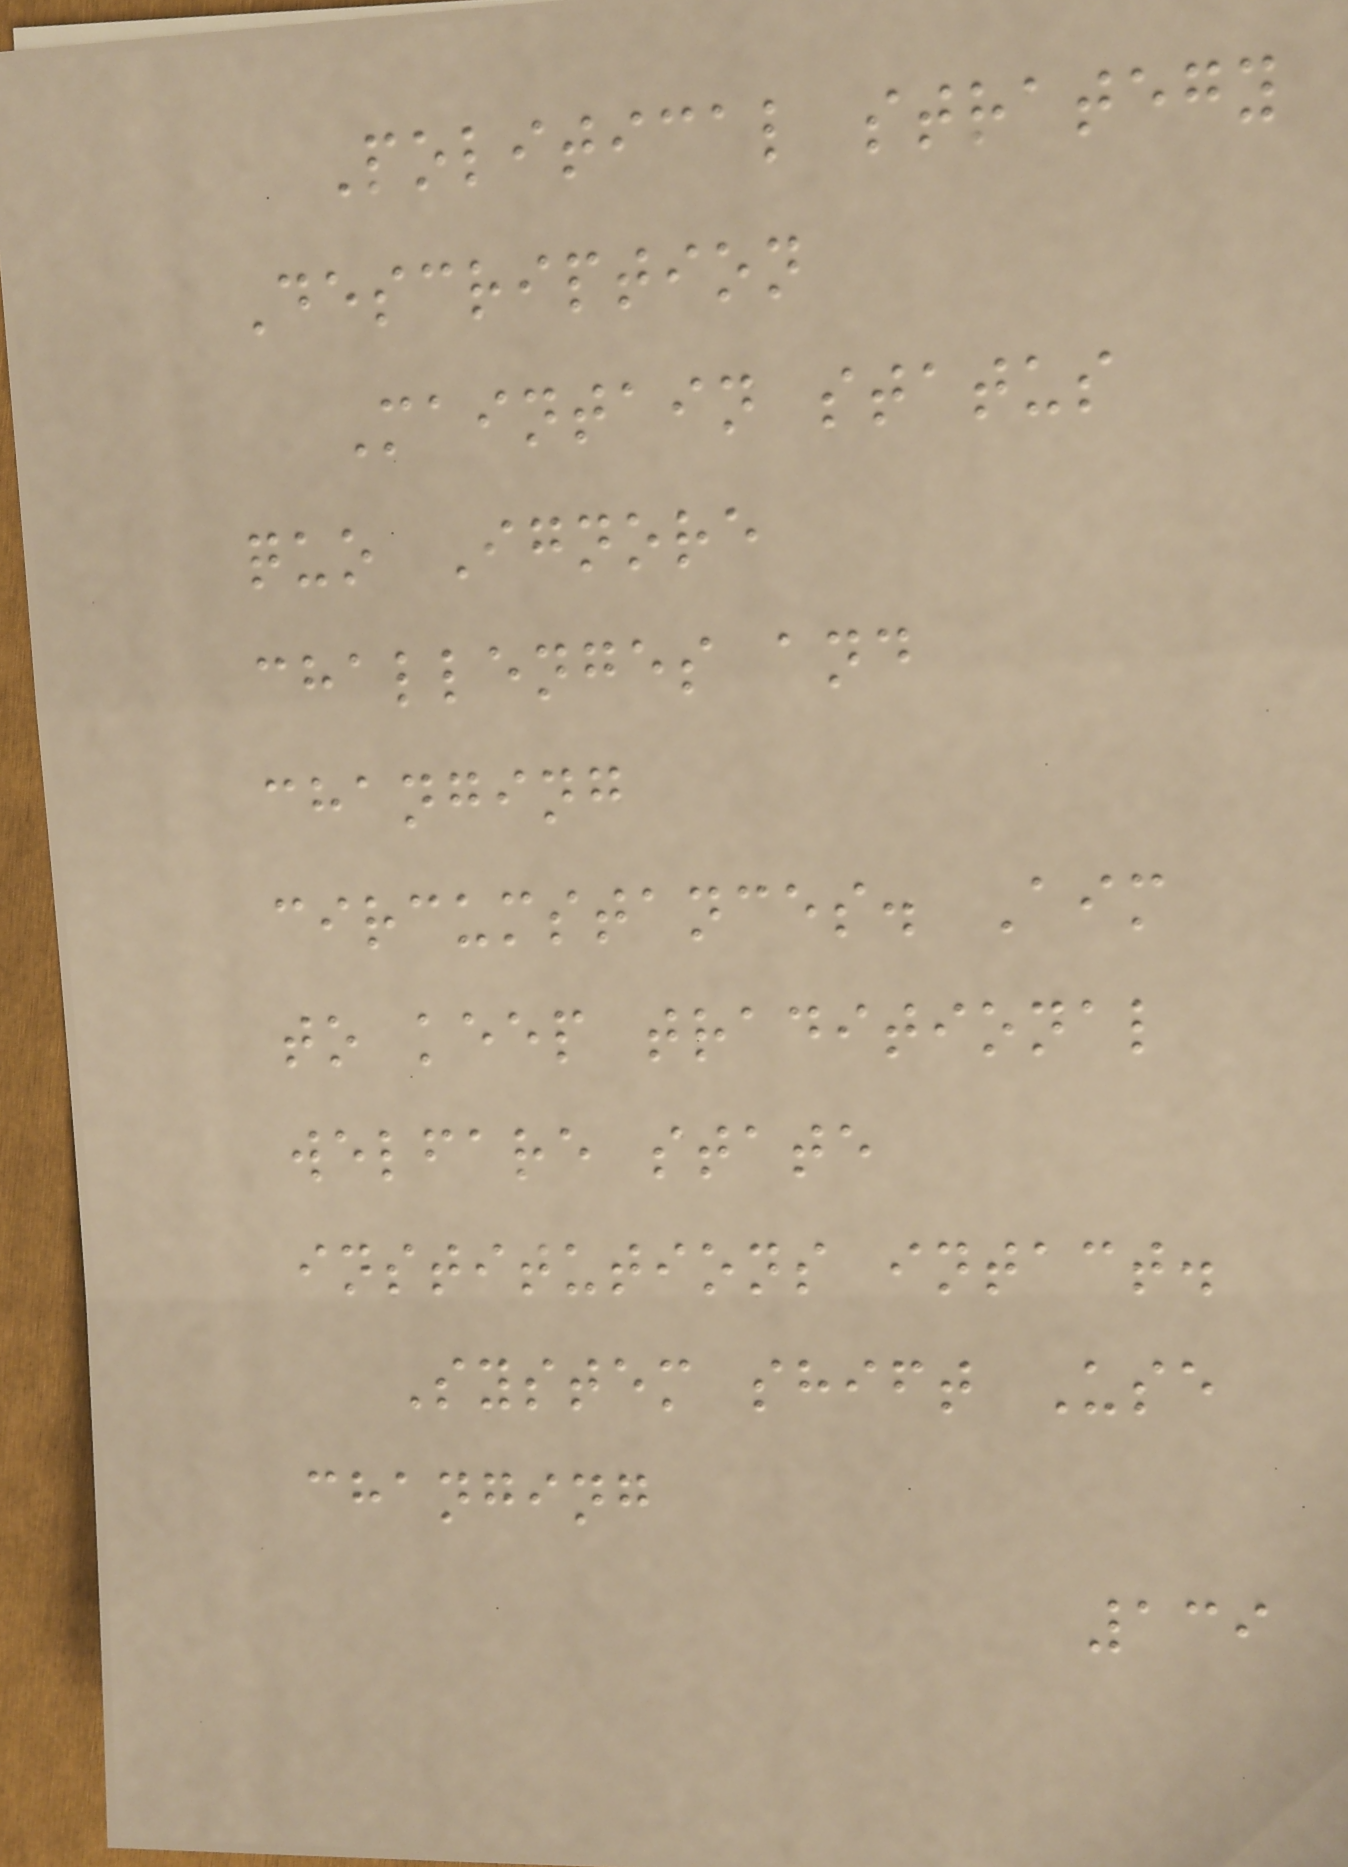Political strategy
Description
Maintain status
quo Ignore
challenges and
changing
circumstances. Aim
to keep traditional
welfare state
institutions intact.
System shift Use
changing
139
